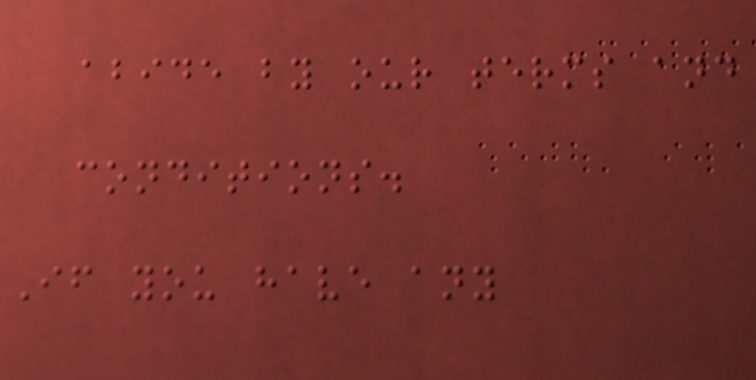abide by our terms and
conditions.
If you have any
